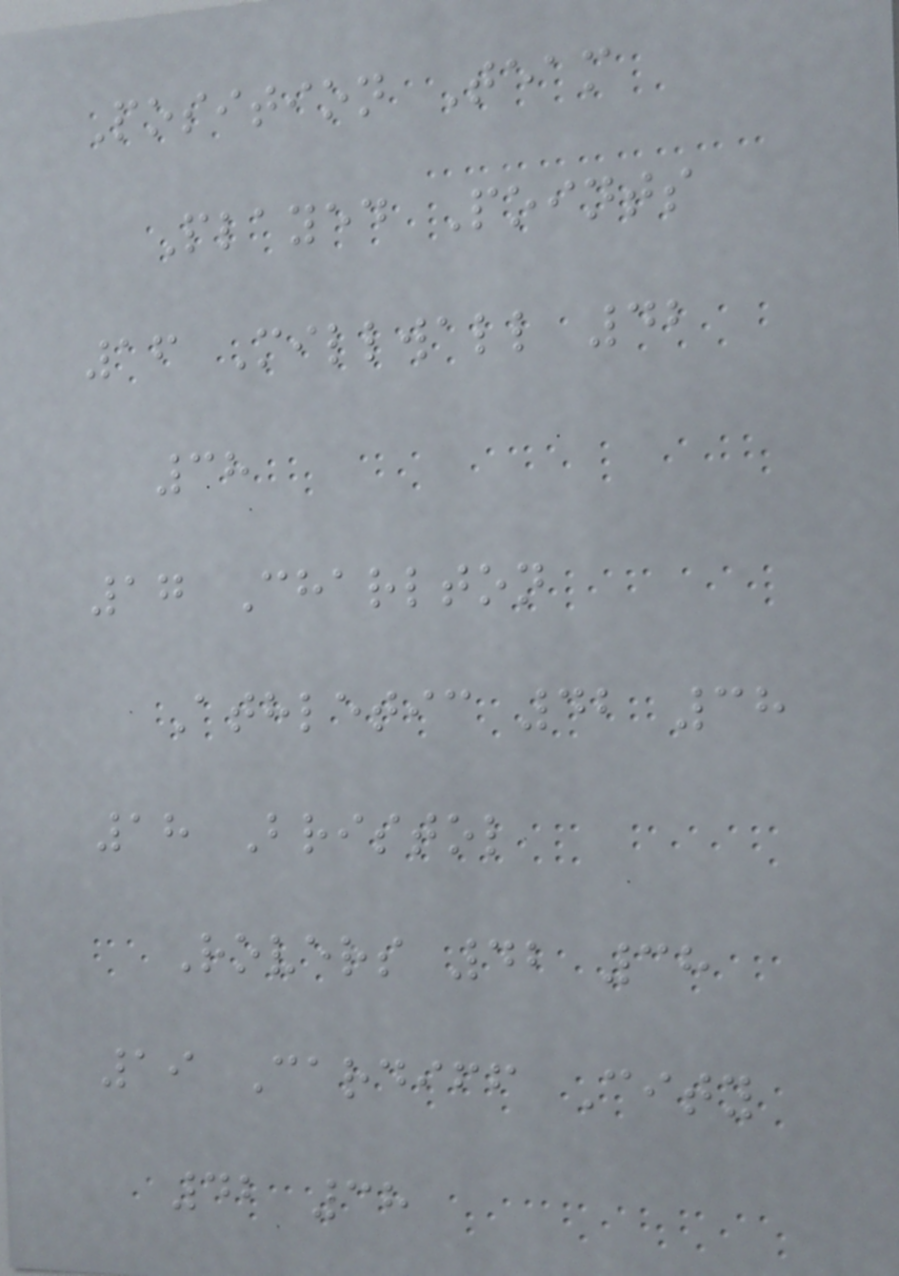Position Team
Played Points
16 Millwall 42
38
17 Charlton
Athletic 42 38
18 Bristol
Rovers 42 38
19 Cardiff City
42 38
